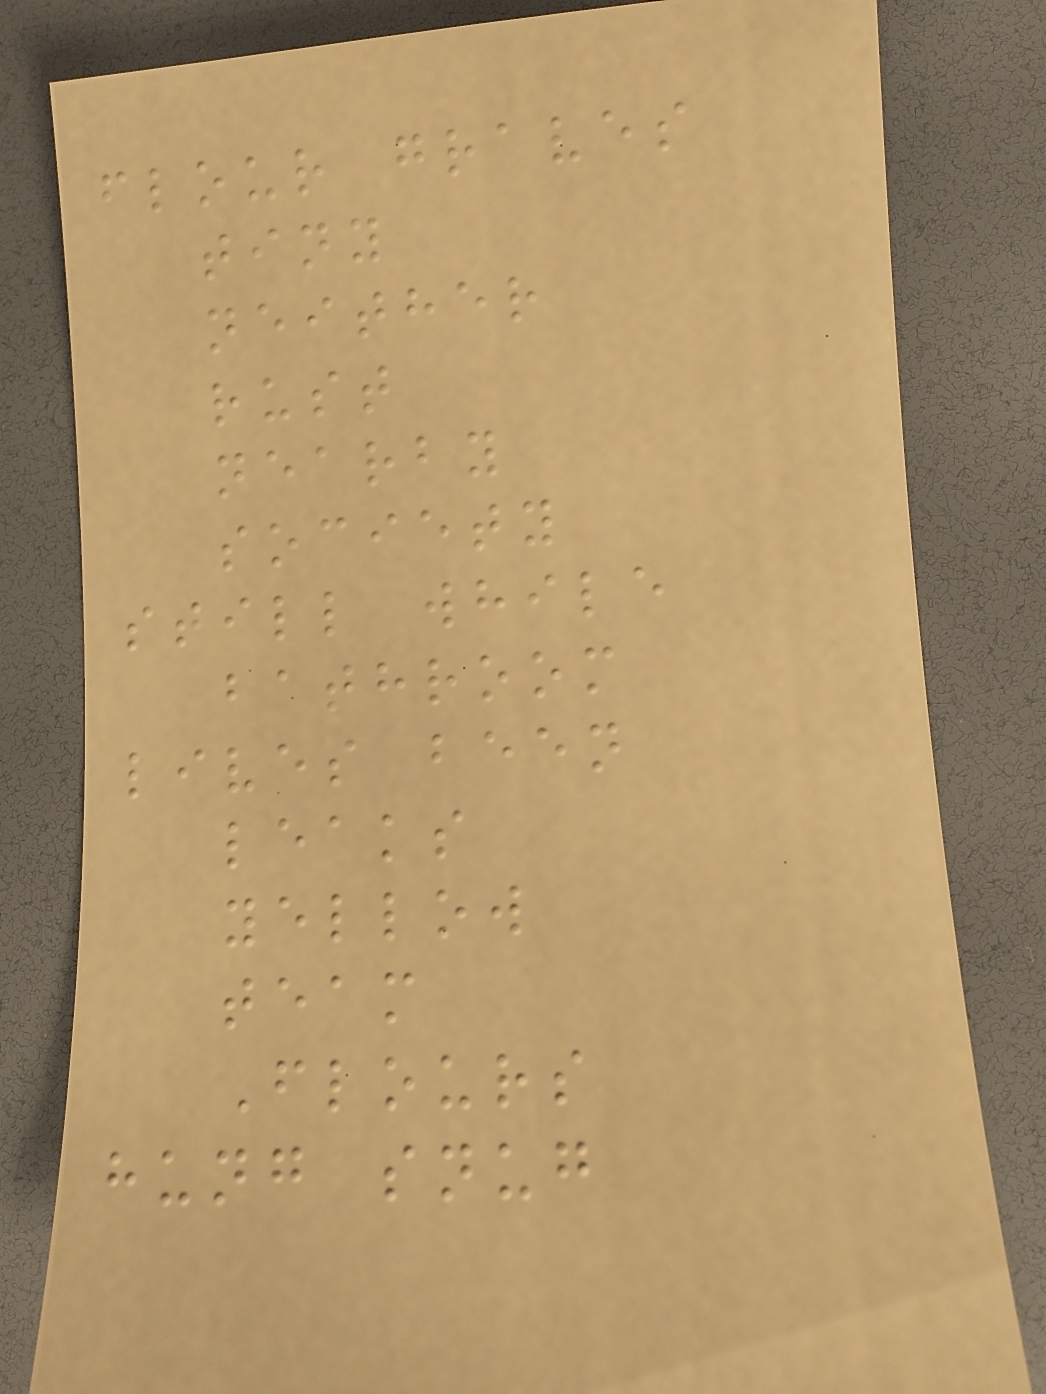flour graves
tiny
neither
rust
nearby
society
still while
bathroom
lives been
leaks
yellow
team
Flours
hung snug
